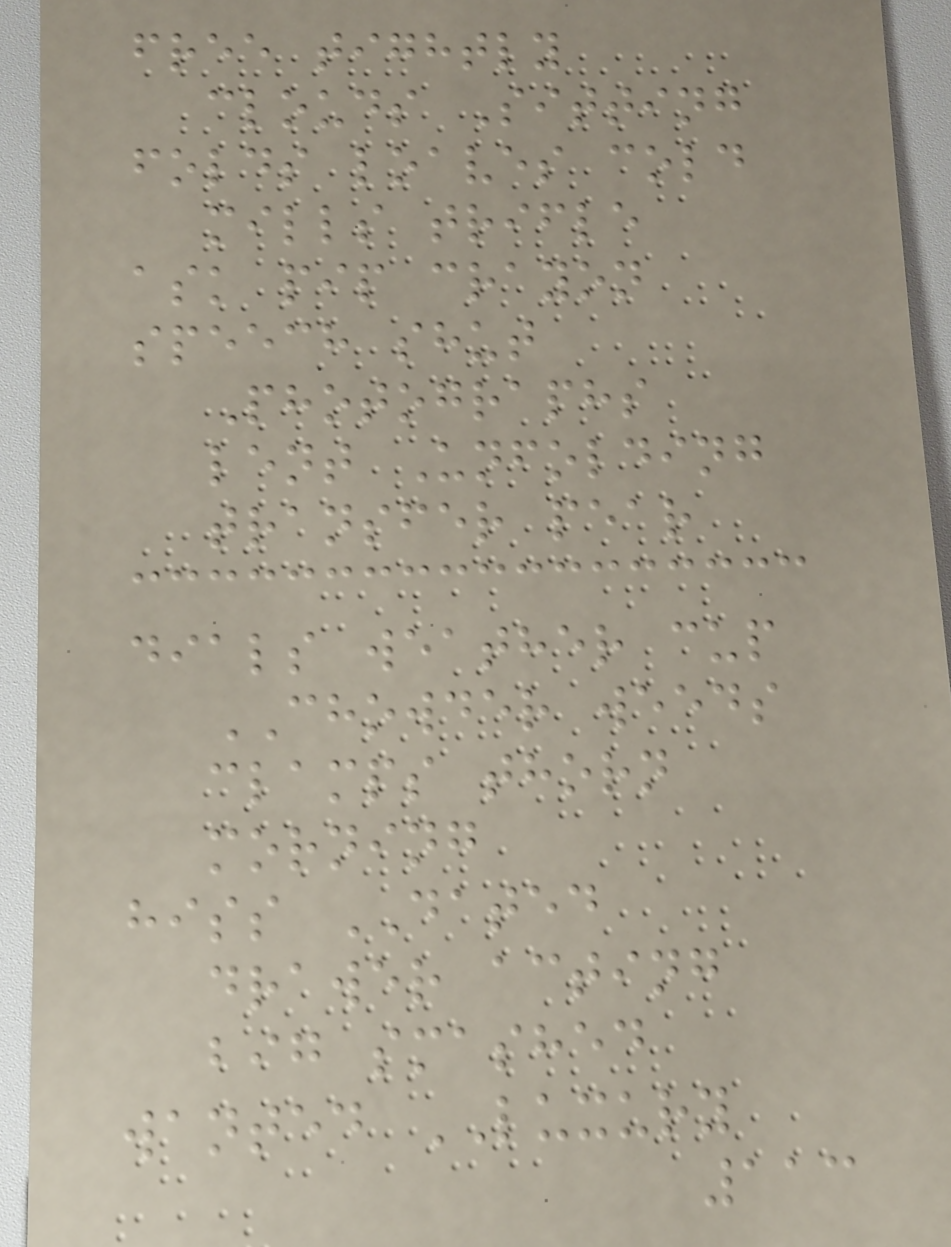free tightly
clouds Sitting
folds loaves cold
mills trifle
ask pip crayon
speech shut
Photographs
lent Unfolding
transfer pear
dials weather cup
CHOWDER weeds
clamps thorn
morning
hiss DATED
drawer acting
big smashed
wanted LUXURY
113
